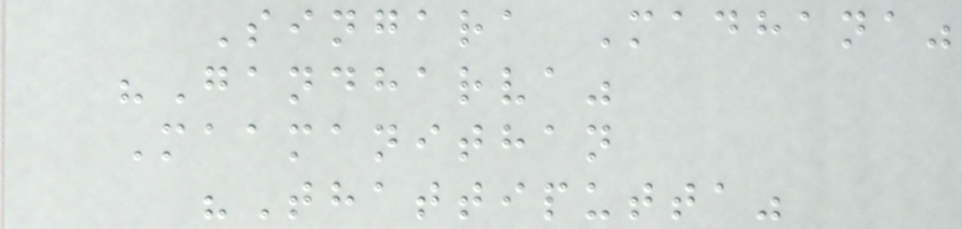Singara Madhana"
"Gandharva"
Maamanithan
"Thattiputta"
